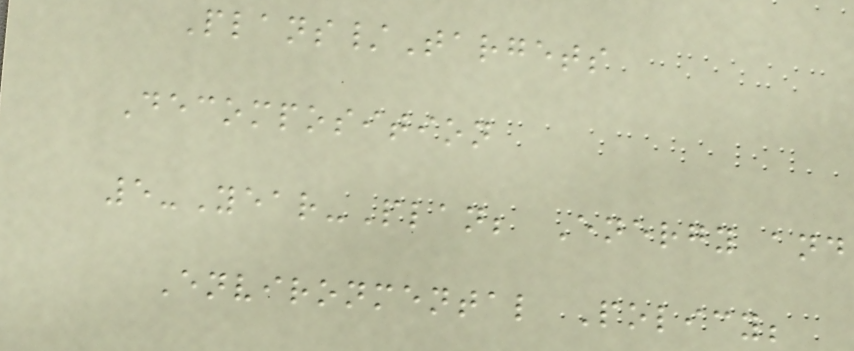Plans/Targets
Decomposition
5-Year-Plan; Energy and
Environmental Policy;
